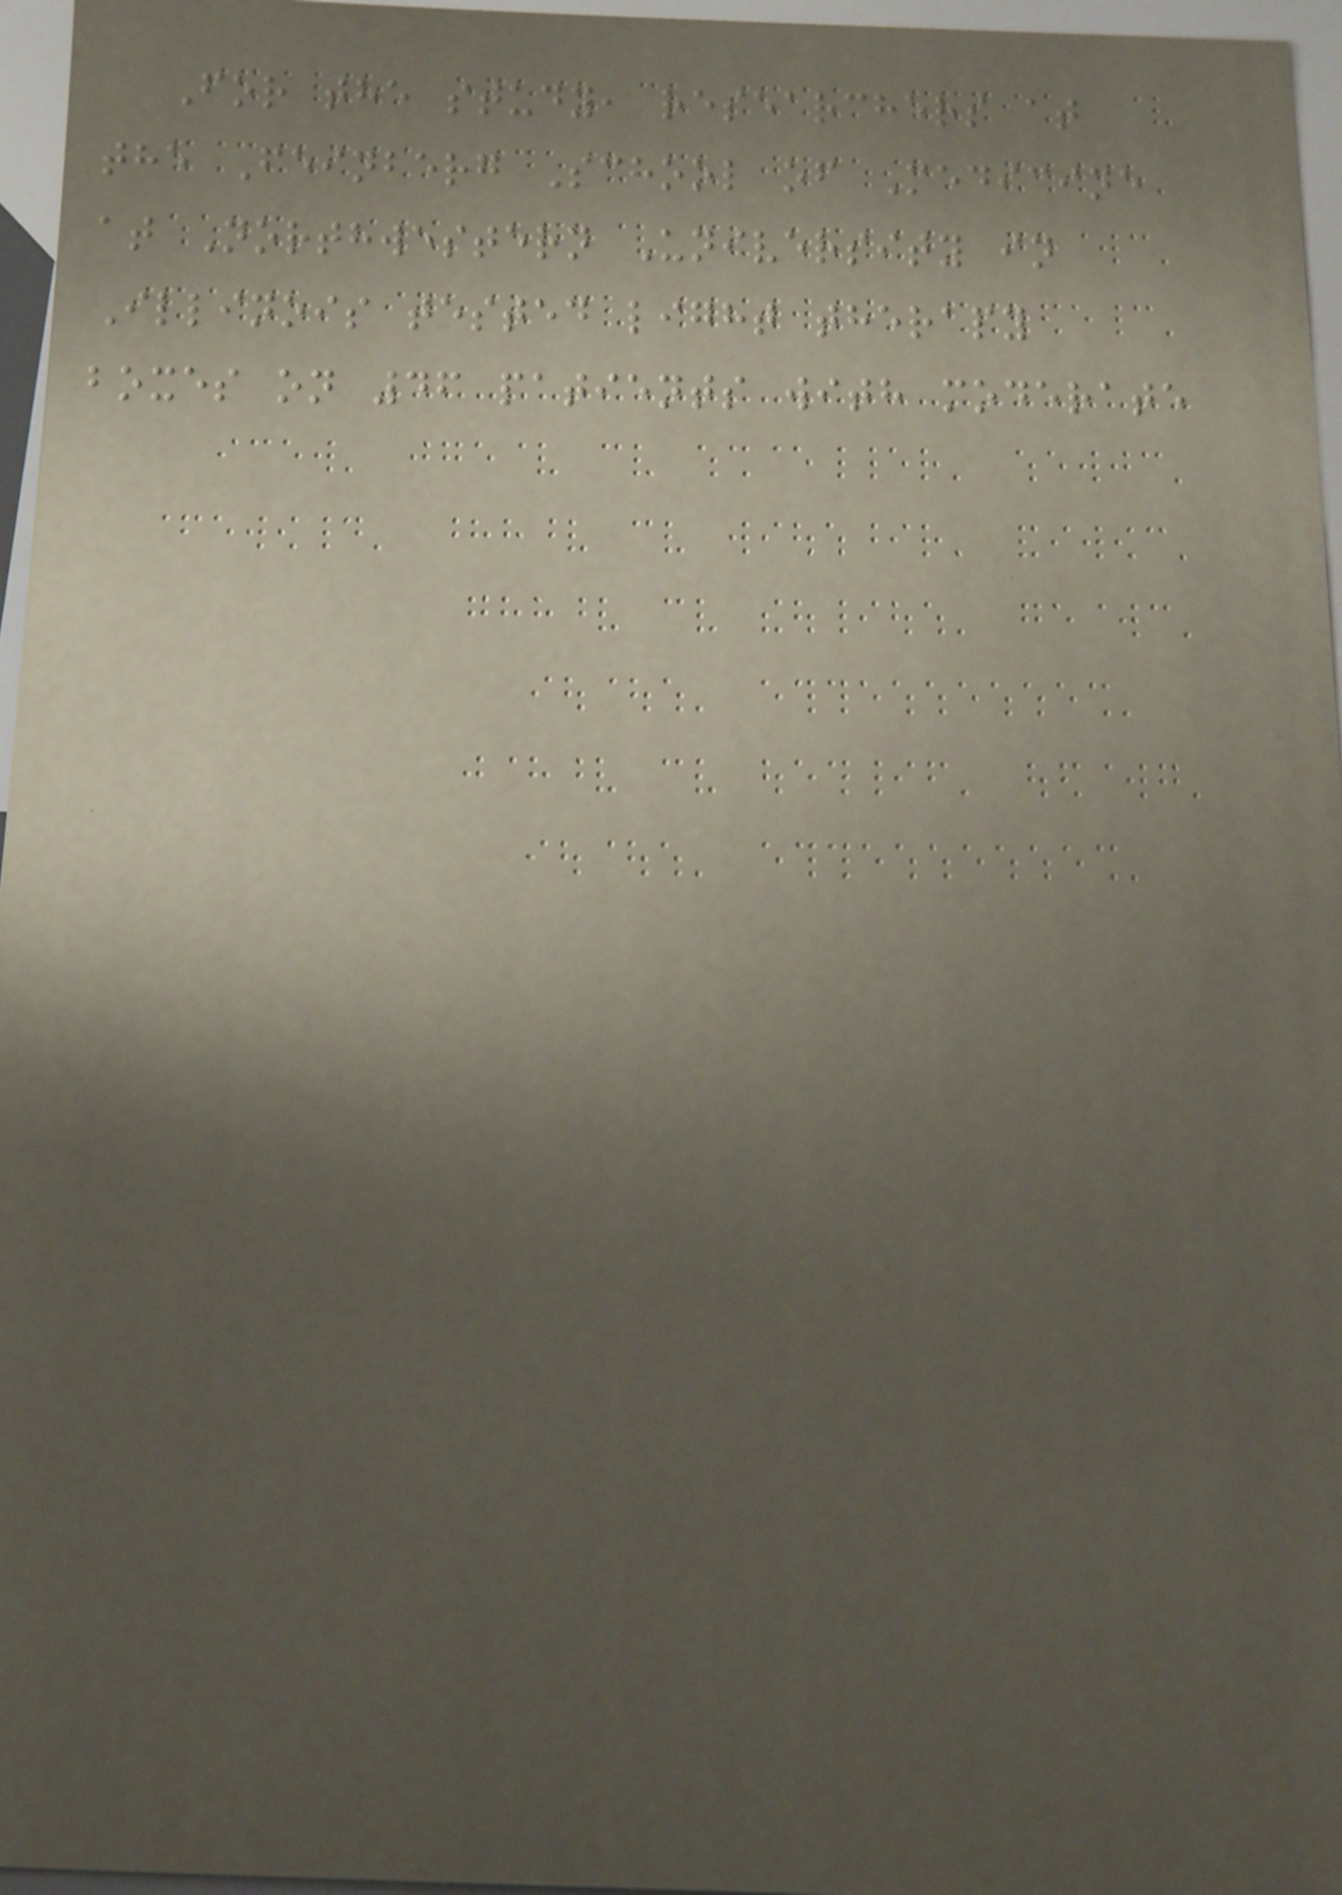For the study, researchers at
the Feinberg School of Medicine
at Northwestern University in
Illinois tested light therapy
boxes on 46 patients with moderate
